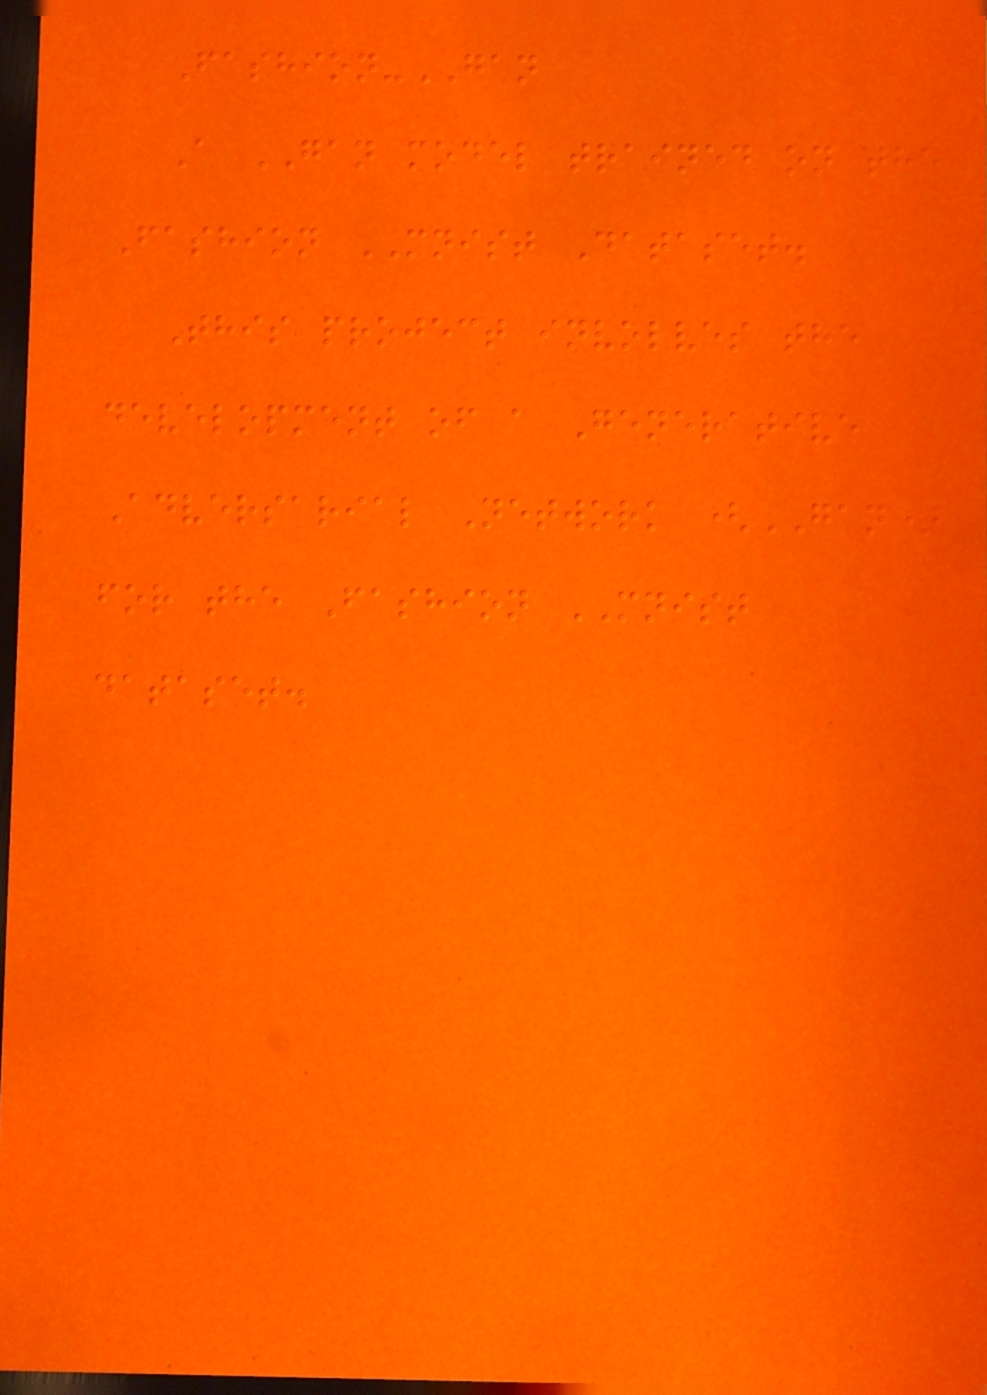Fashion-GAN
A GAN model trained on the
Fashion MNIST Dataset.
This project involves the
development of a Generative
Adversarial Network (GAN)
for the Fashion MNIST
dataset.
